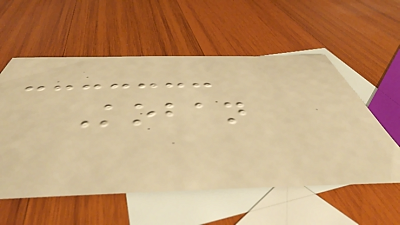Koban
